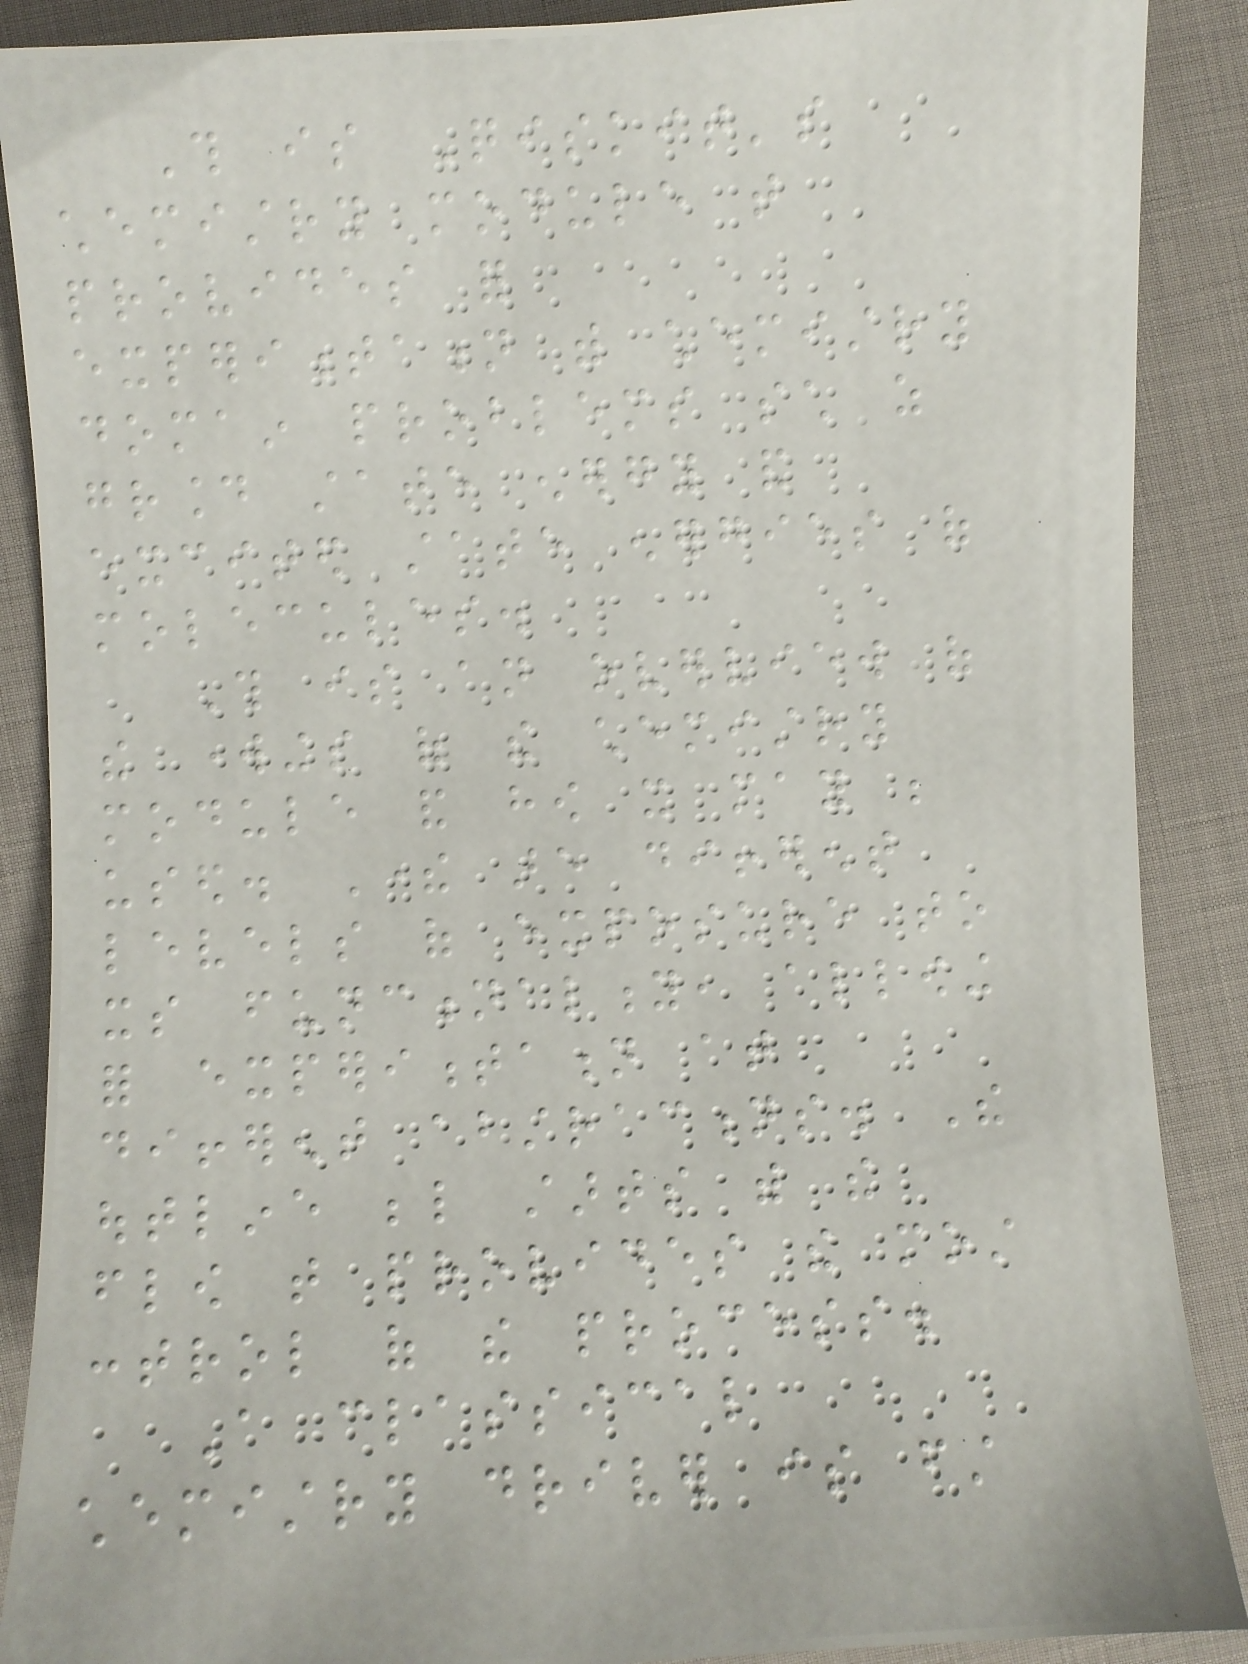This is Qiskit's
chemistry module that
provides for
experimentation with chemistry
domain problems such as
ground state energy and
excited state energies of
molecules.
This is an overview of
the workings of the chemistry
module and how it may be
used. There are different
levels of exposure to
its functionality, allowing
for experimentation at
different abstractions. The
outline below starts with the
flow that provides the most
control of the process.
A classical
chemistry driver is first
